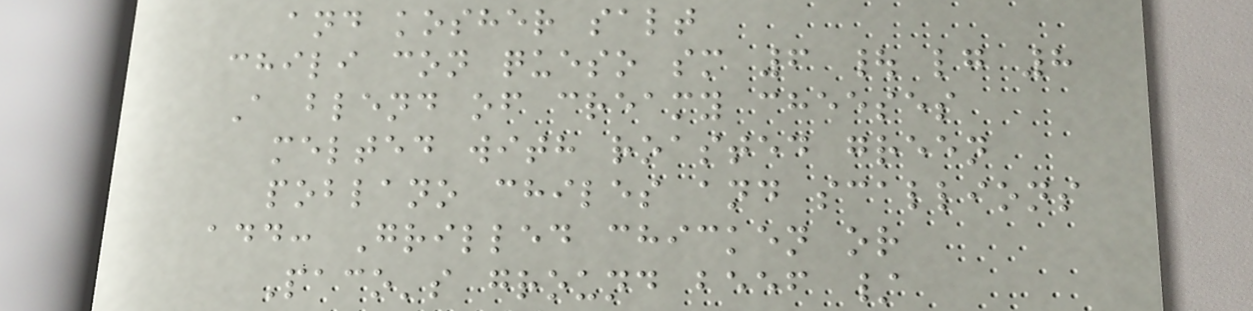and kosher salt
chili con queso sm 6 | lg 8
A blend of creamy cheeses
melted with roasted green
poblano chiles and scallions
add: Grilled chicken or
Paco's ground beef /
